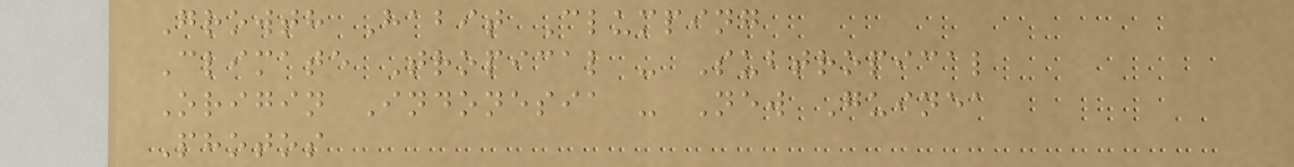Growth Habit Clumping
Climate Tropical - Subtropical
Origin Indonesia - New Guinea
Photos
